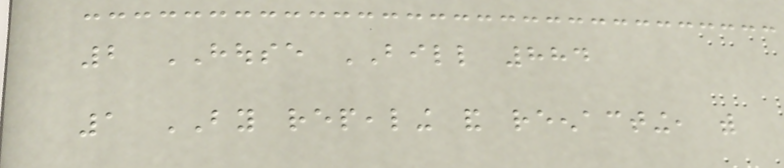2 HOUSE BILL 884
1 BY repealing and reenacting, with
